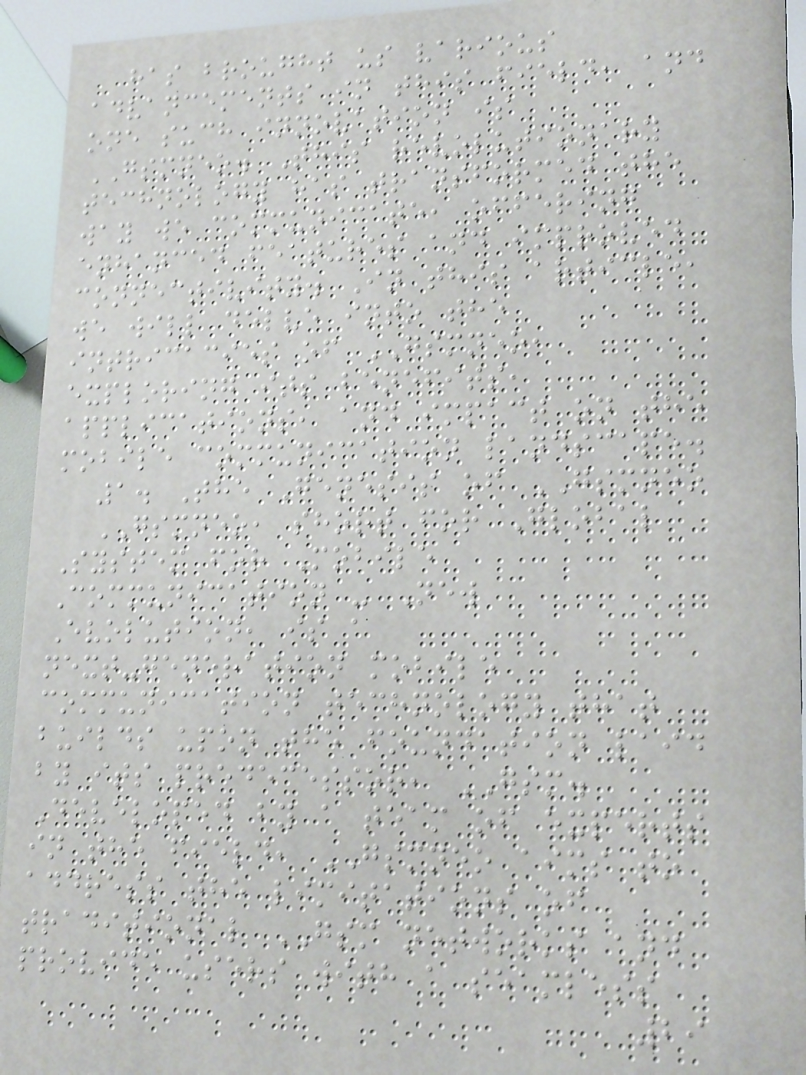has brought us various
advancements in this field, and
one such innovation is
GSMNEO. This revolutionary
technology has transformed the
way we communicate, offering
enhanced features and improved
connectivity. In this article,
we will delve into the
intricacies of GSMNEO,
exploring its benefits,
applications, and impact on the
mobile communication landscape.
1. The Genesis of GSMNEO
GSMNEO, short for Global
System for Mobile
Communication - New
Evolution, is a
next-generation mobile
communication technology that
builds upon the foundation laid
by its predecessor, GSM.
Developed by a team of experts
in the field, GSMNEO aims to
address the limitations of
traditional GSM networks and
provide users with a seamless
29
